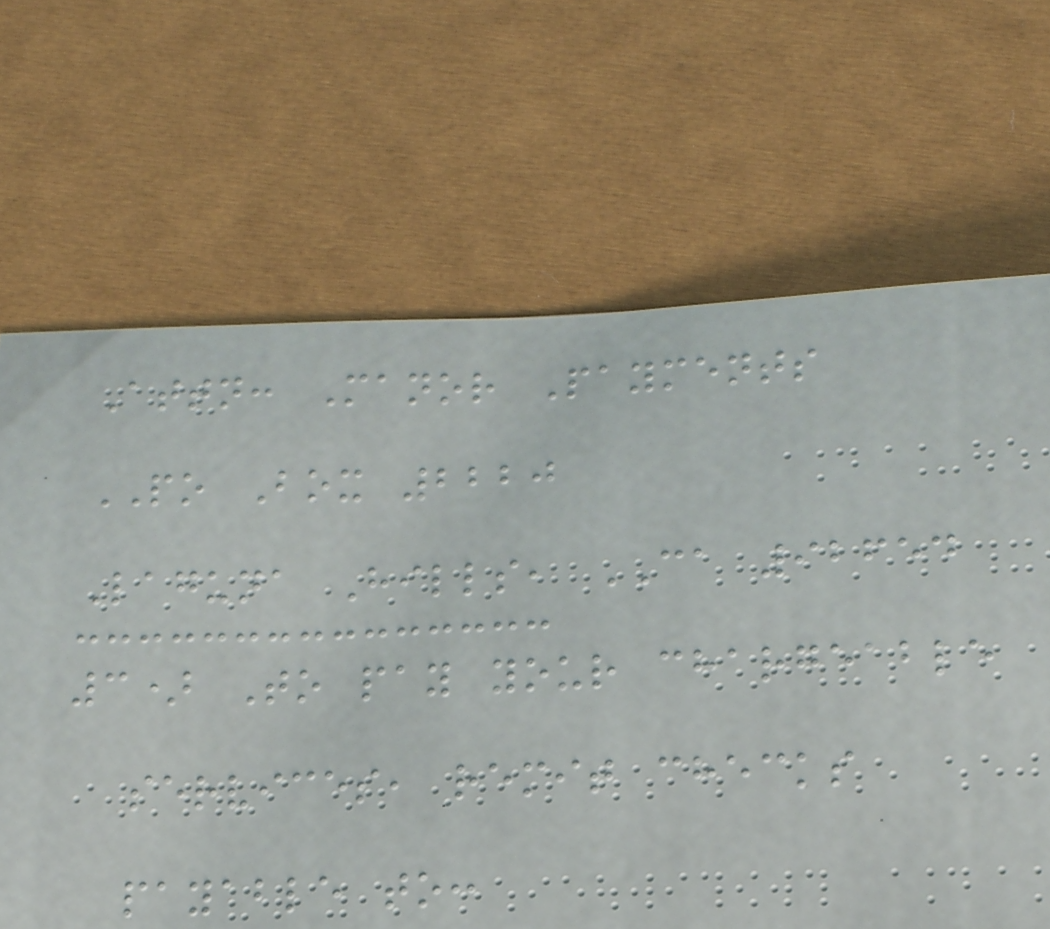Attn: Manor Payments
PO Box 2220
Laguna Hills, CA 92654
3) To pay your chargeable
services, remit checks
payable to:
